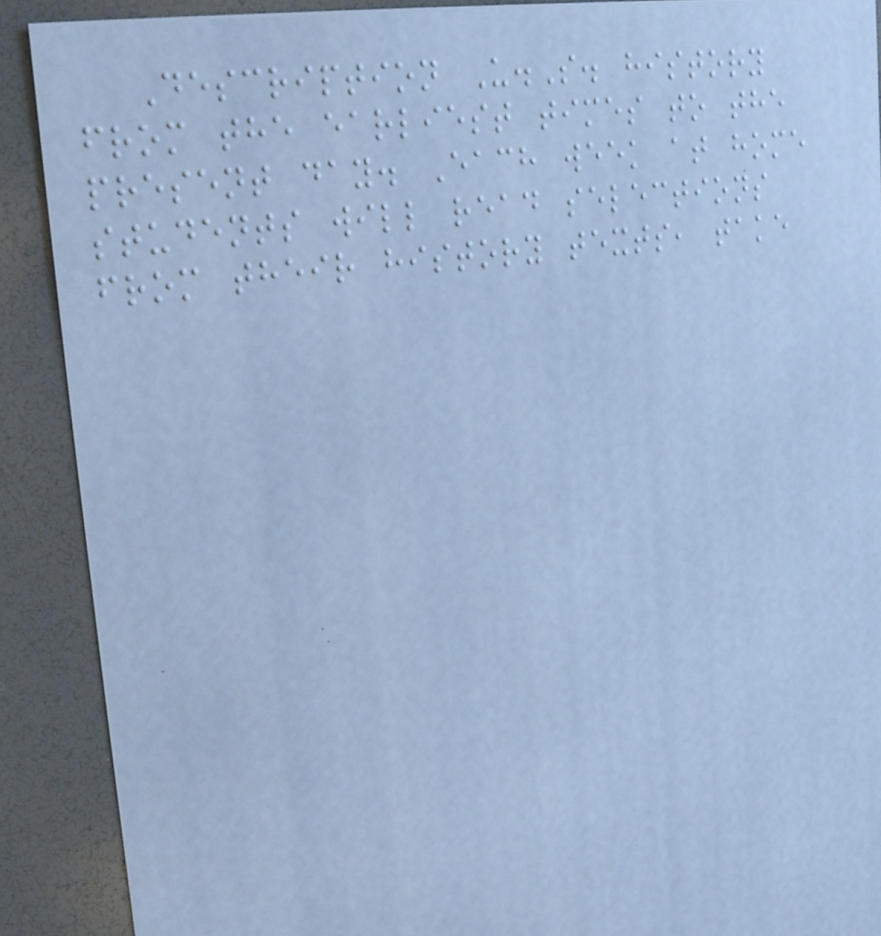Description U.S. history
from the earliest times to the
present day. Each week at home
students will read selections
from their history texts, take
